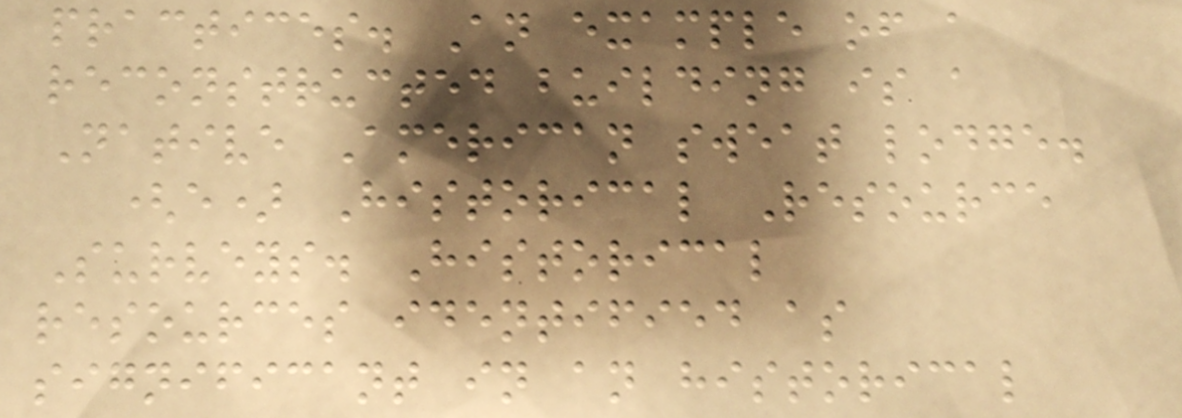practices. An example of a
reconstructed building is a
Native American sweat lodge.
(e) Historical Resource
Surveys. Historical
resources identified as
significant in an historical
